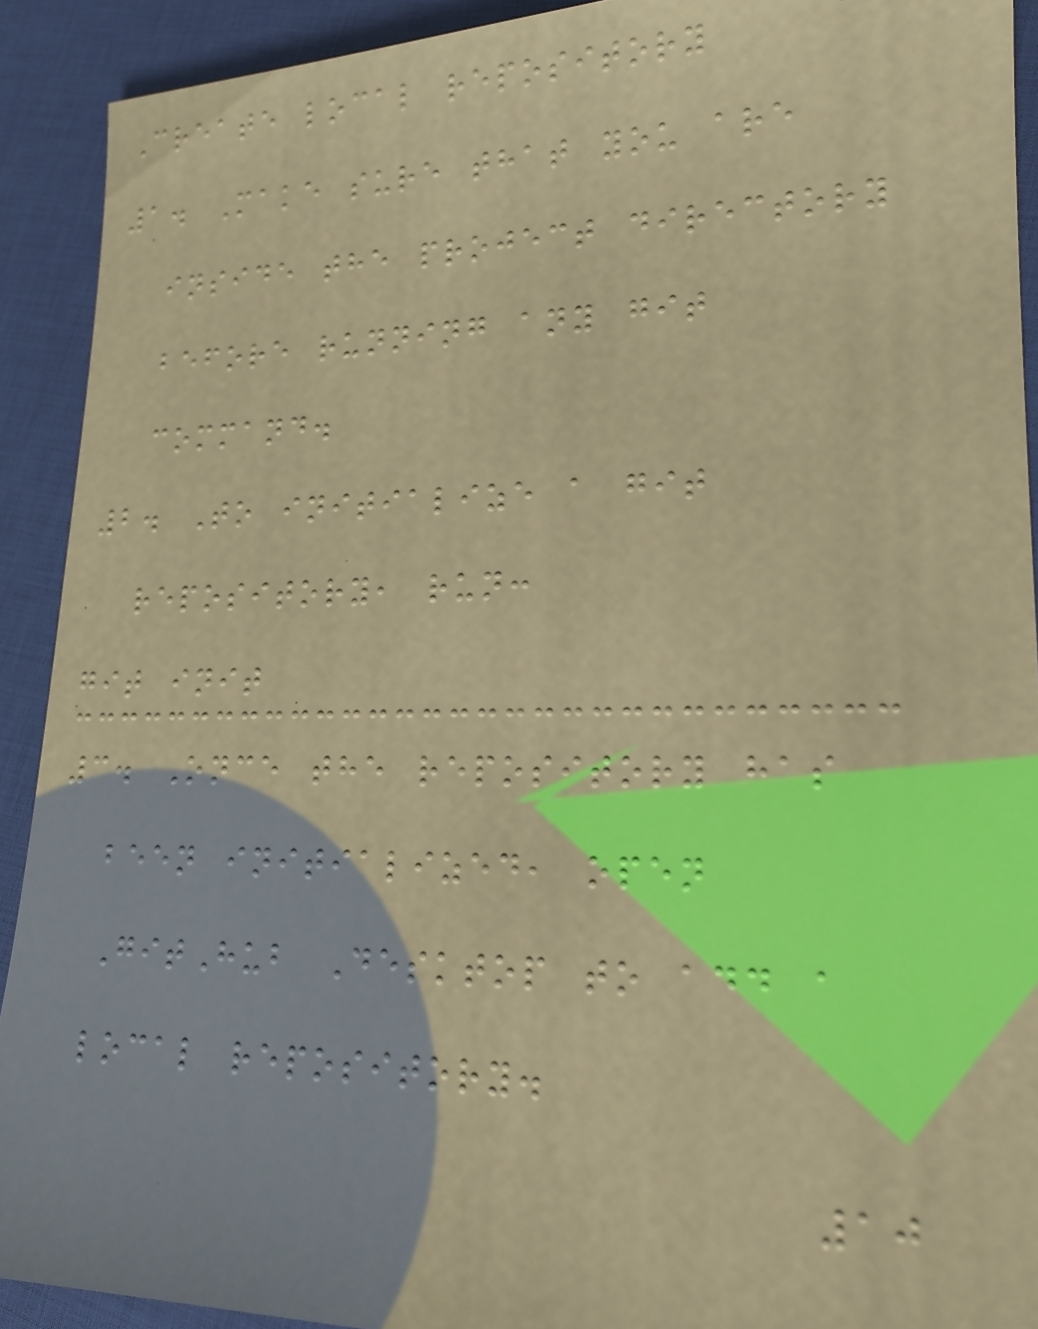Create local repository
1. Make sure that you are
inside the project directory
before running any git
command.
2. To initialize a git
repository, run:
git init
3. Once the repository has
been initialized, open
GitHub Desktop to add a
local repository.
10
